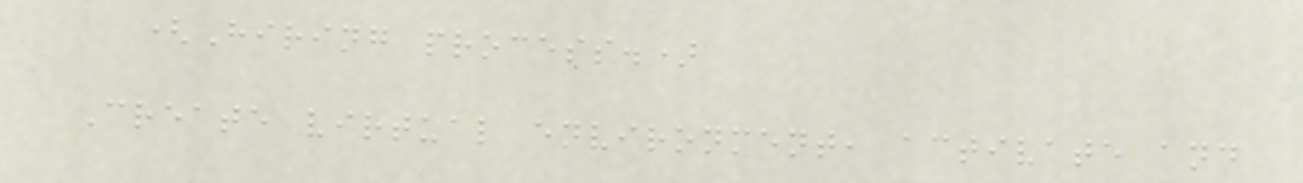(Hiring process.)
Create virtual environment, activate and
